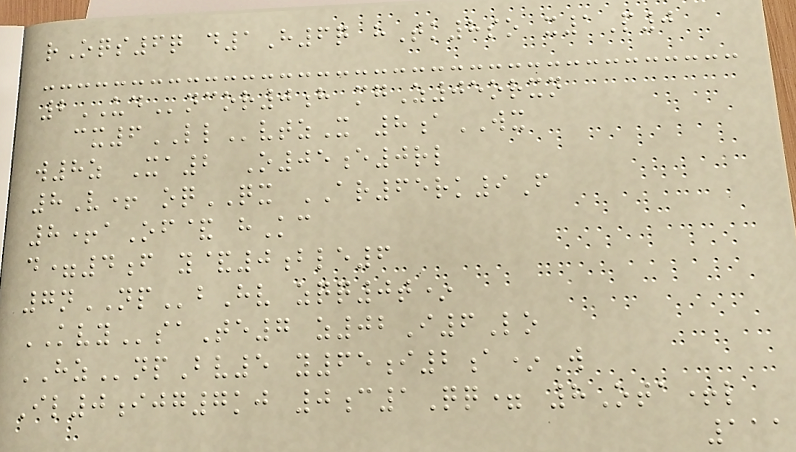rOqs6q d1H6q hTk8so x1P0
2UDncor0h mgZ05orxn
cx6LLvtzX 8aWX
w8z Xa2 O05e0rl
8V+ oqQX AR65rk9F
8+aOf& hKc
d=4f y&0ble6
7nNPbHv zqq0t*
KVYsaTe7 z02I6Lo
HZnpBv5 y65i2a*W
Il0ijg7kj 0c1Qq= 8Ota+l
111
